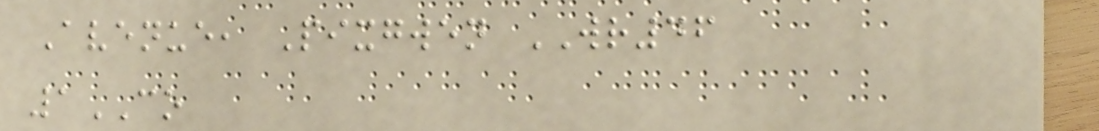Avenue, Pixgwen WR46
1CO
